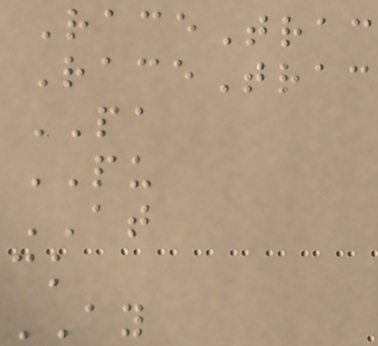RaceTrac
RaceTrac
PA
PU
AT
ck
AY
